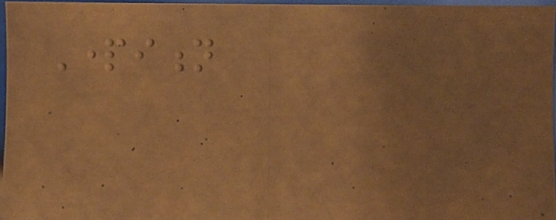Partition
